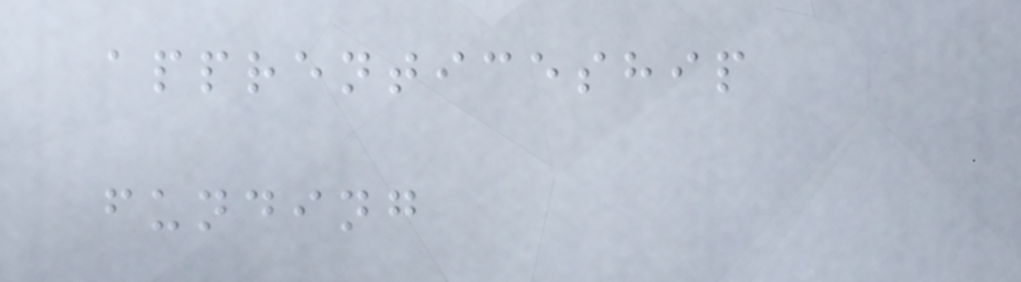apprenticeship
funding
